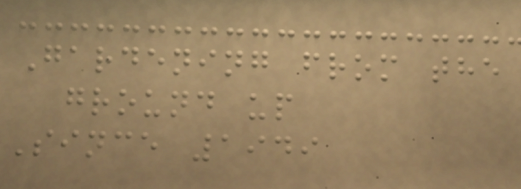Gardening from the
ground up
Since 1949
